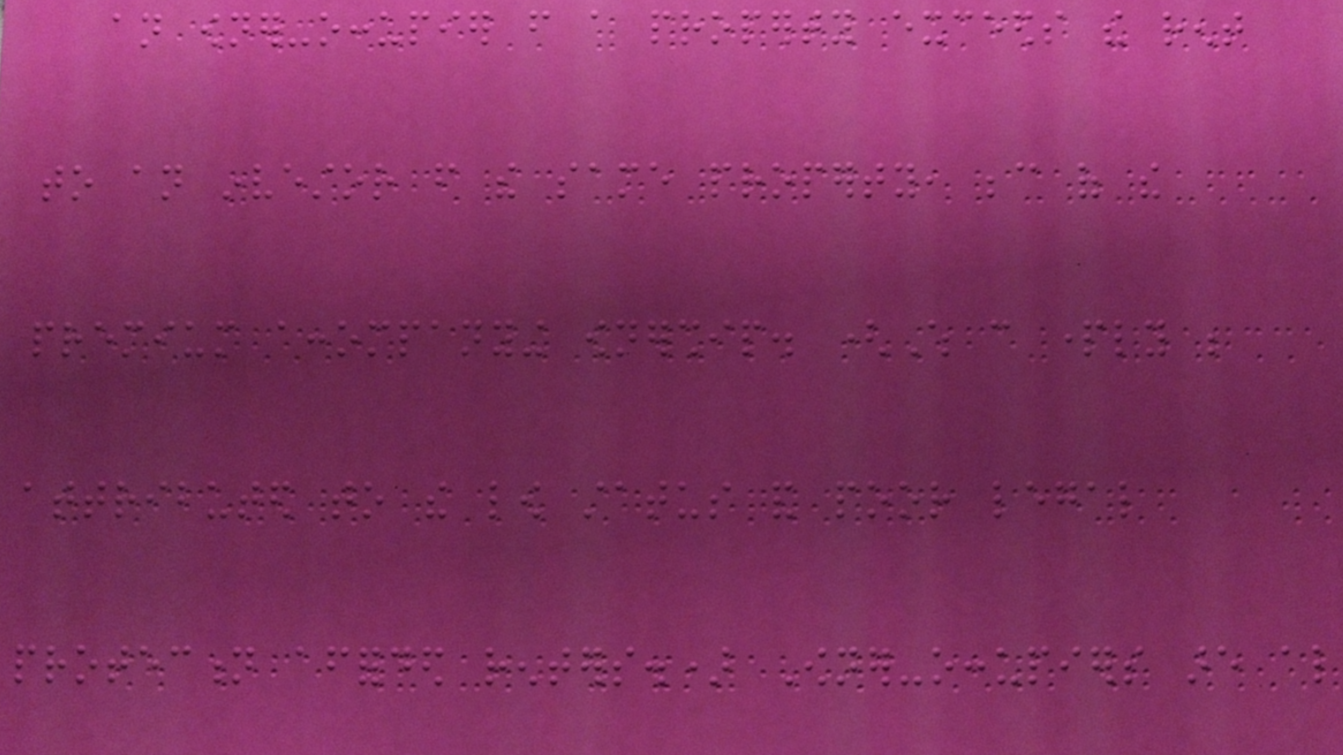an owner-occupier from a property exceeds the rent
to an investor from the same property, because of the
premium accompanying ownership. (Which can partly be
attributed to the low status and poor legal
protection afforded renters.) Owner-occupiers are also
